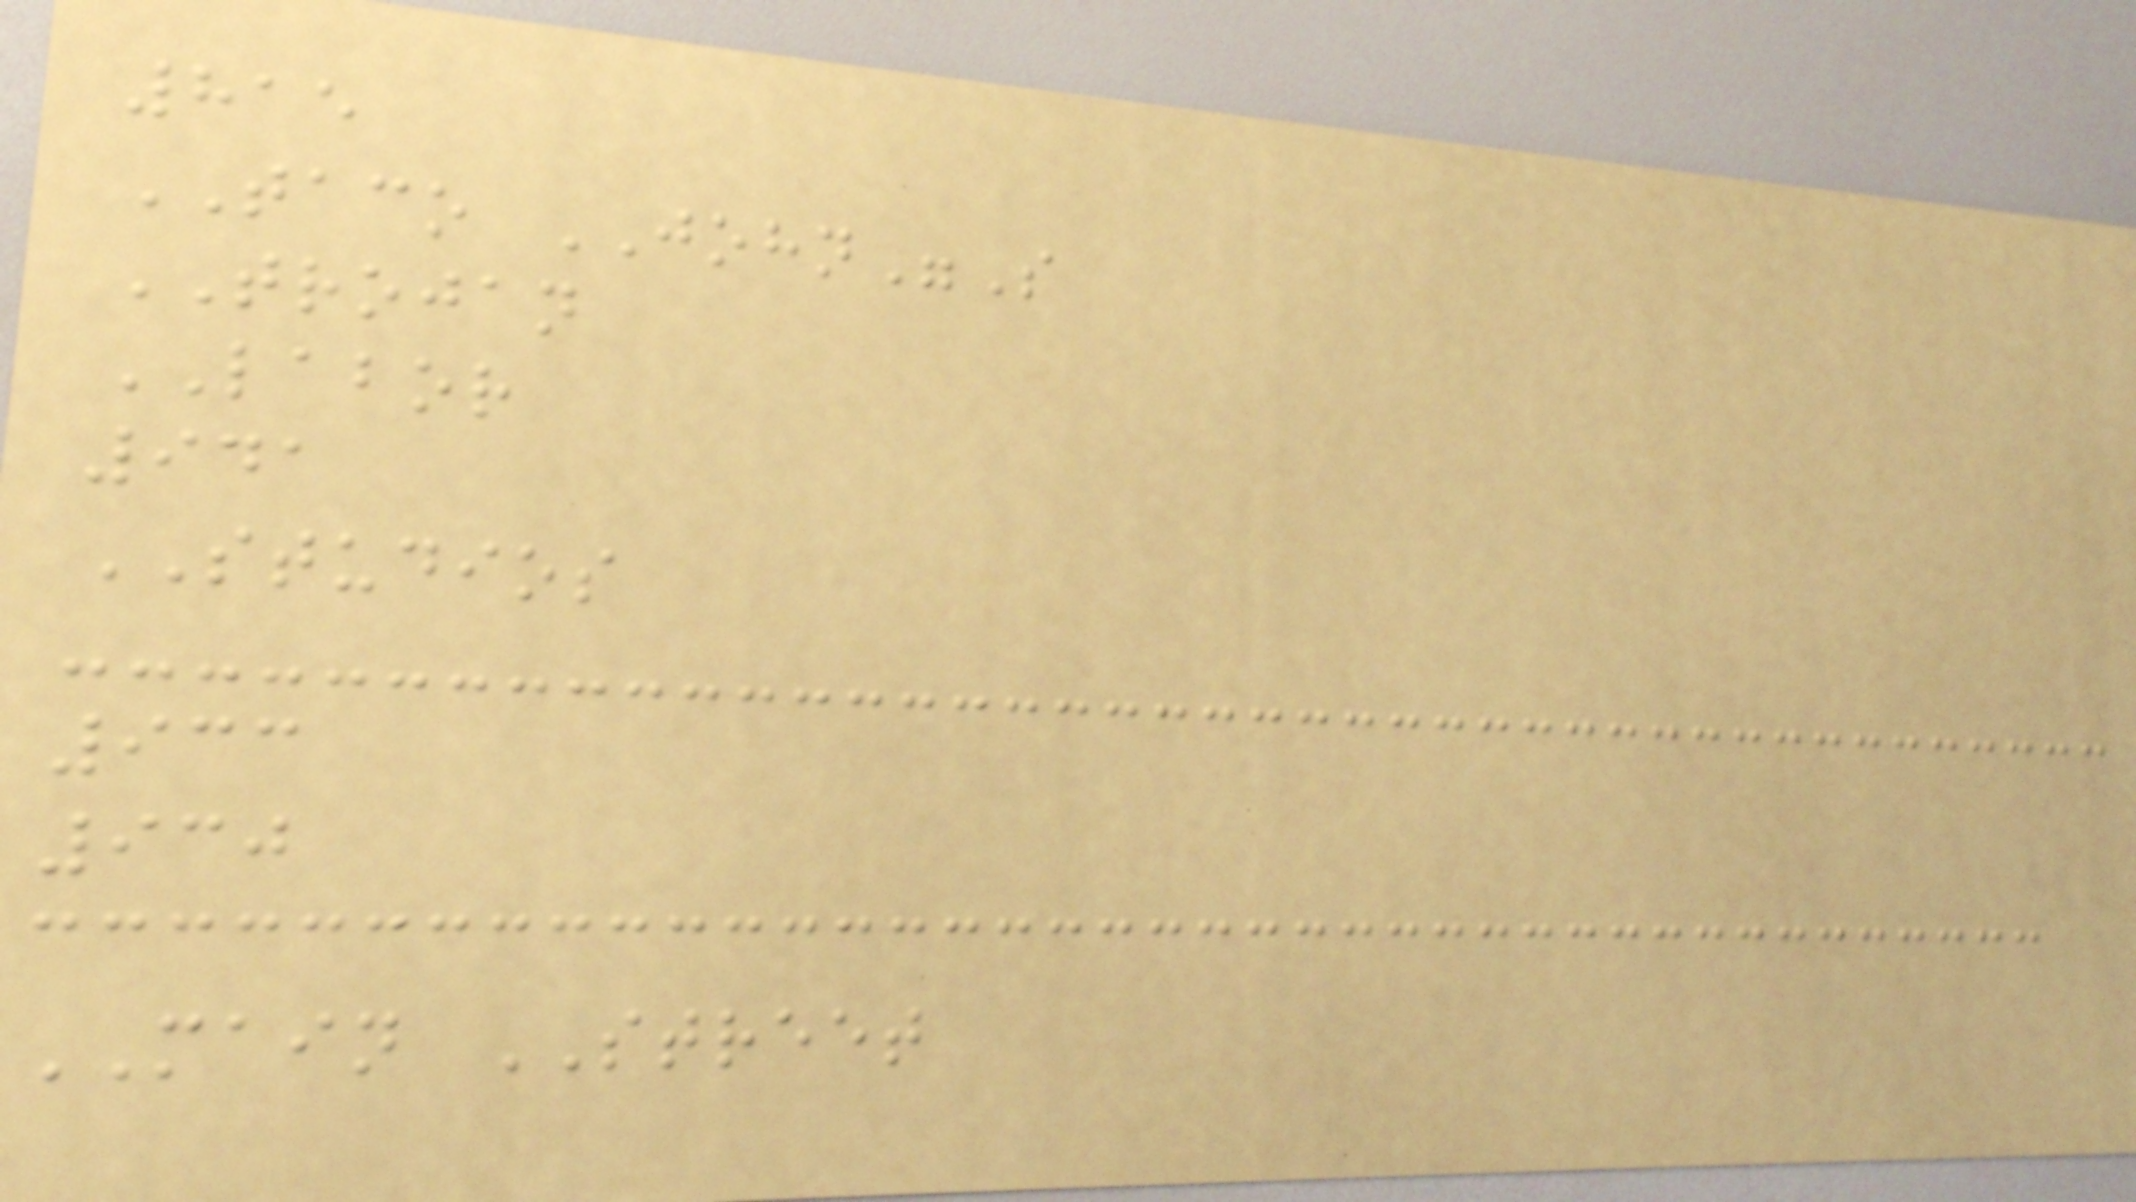815
TACO JOHN"S
TROJAN
LABOR
941
STUDIOS
933
930
MAIN STREET
